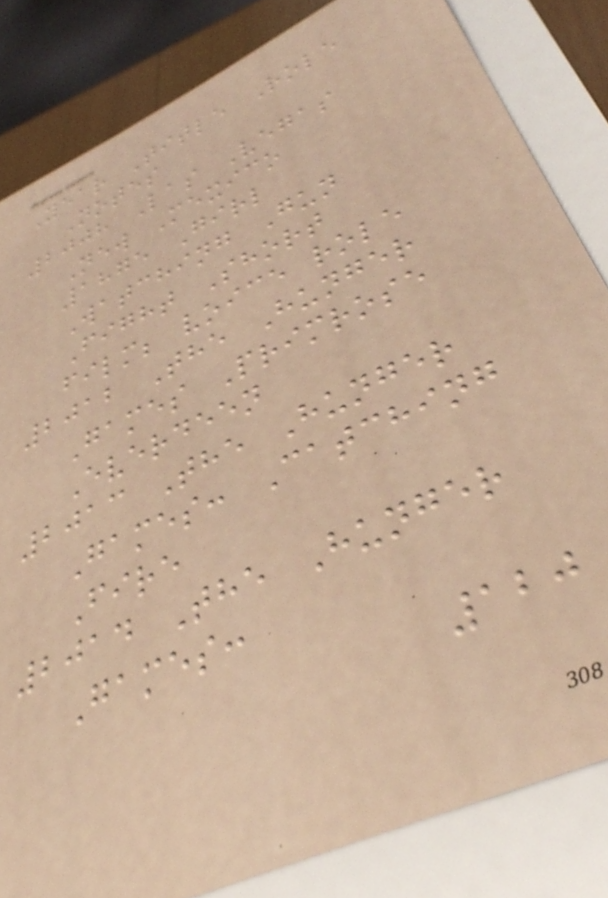Year Title Role
Notes
2008 Las Vegas
New Mexico
1875 Girl
Watching Gun
Fight Short
film; voice role
2012 The Hunger
Games Primrose
Everdeen
2013 The Hunger
Games: Catching
Fire
2014 The Hunger
Games:
120
